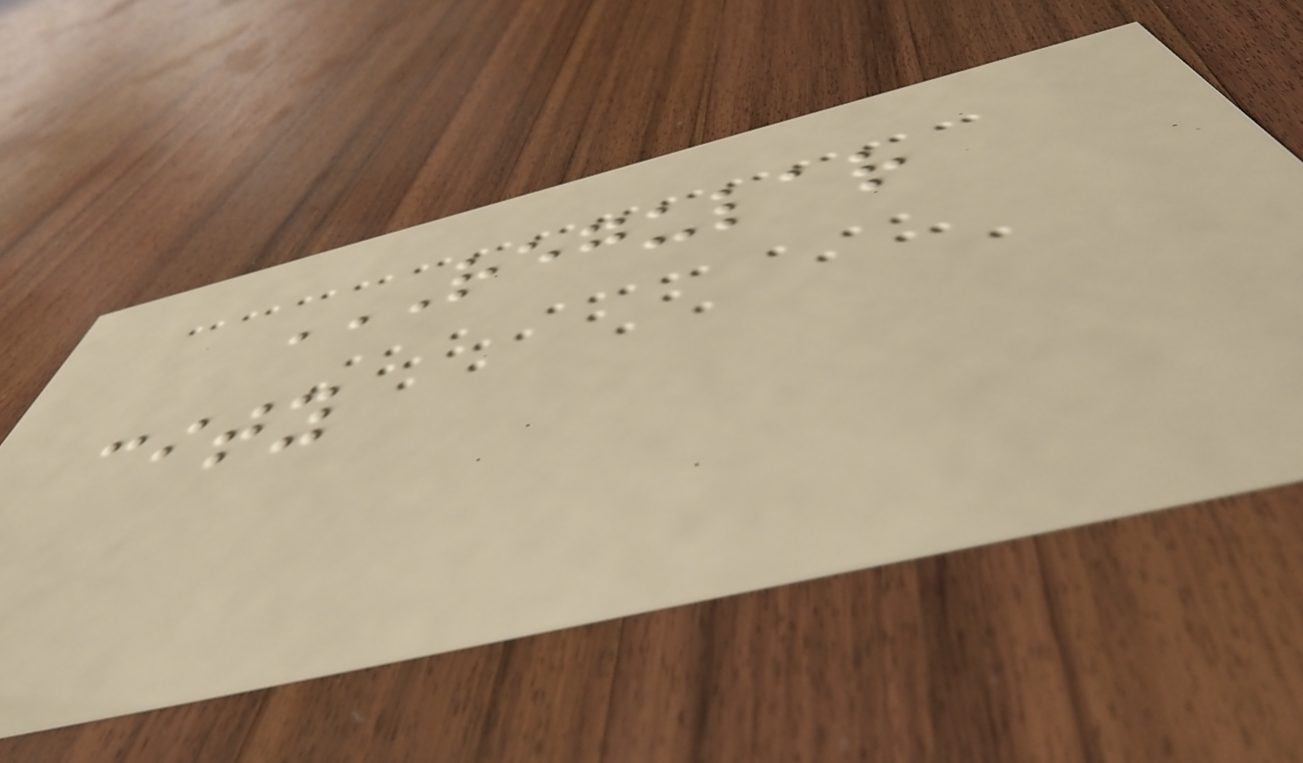REGULAR
CITY
